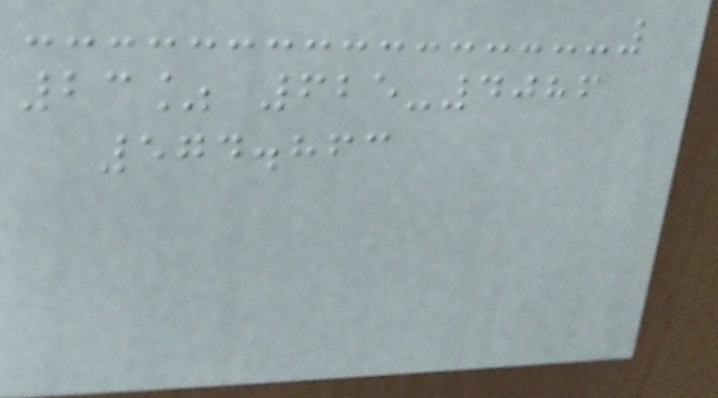23% 625-4086
574.863
